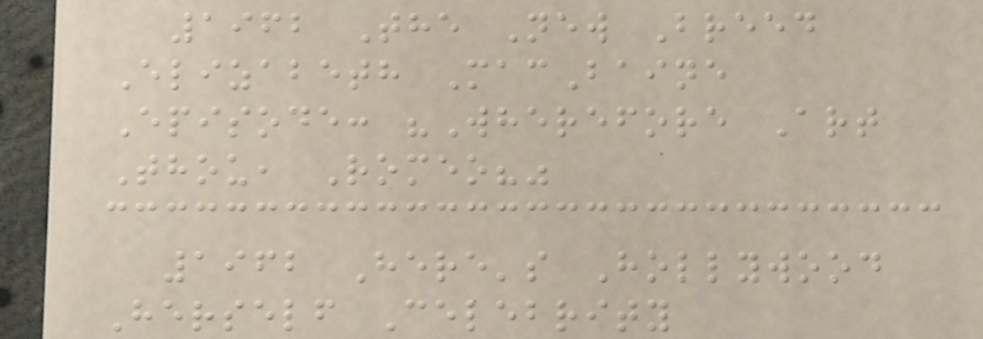1962 The New Breed
Elizabeth MacBaine
Episode: "Wherefore Art
Thou, Romeo?"
1962 Here's Hollywood
Herself Celebrity
